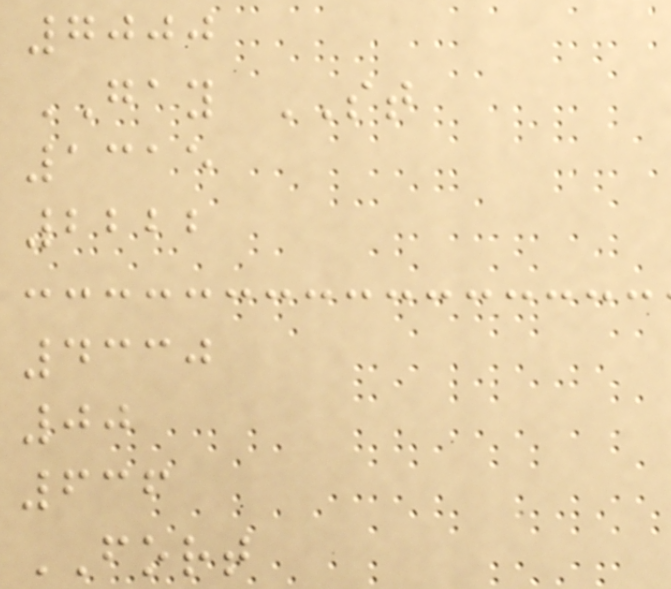7000
GAY ST
1315
2222
4330
00
636
FORT
